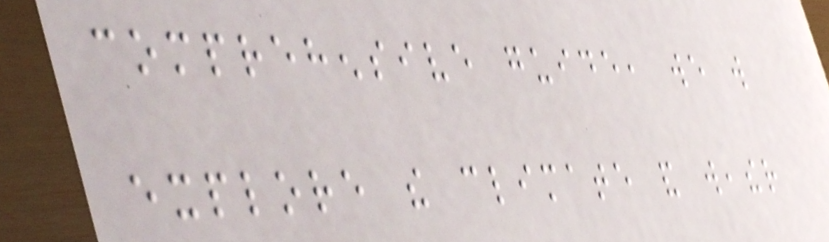comprehensive guide, we will
explore the climate and weather
